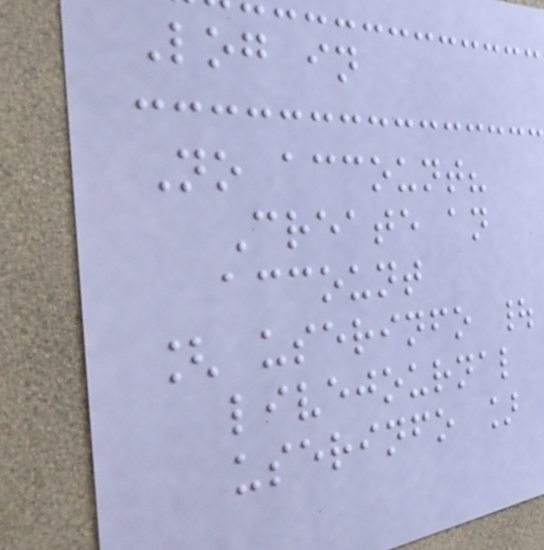Log in
No account?
Create an
account
[ userinfo |
livejournal
userinfo ]
